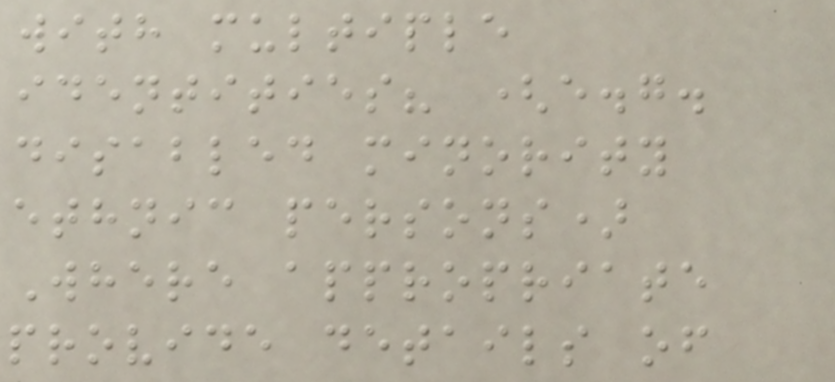with multiple
identities? (e.g.
disabled minority
ethnic persons)
Where appropriate
provide details of
